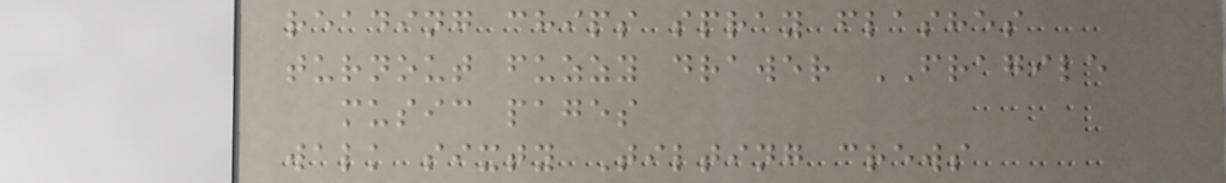reading chips spray flashes
turnout fuzzy drawer FRAGILE
music pages
walk sixty Tilting crews
